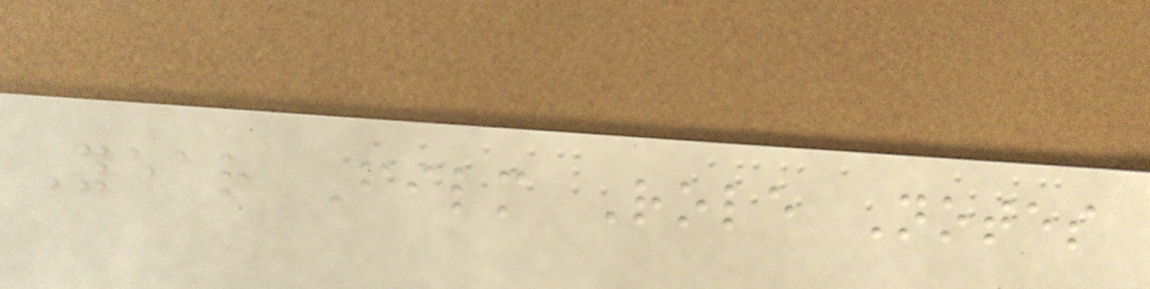Year Film Role Notes
